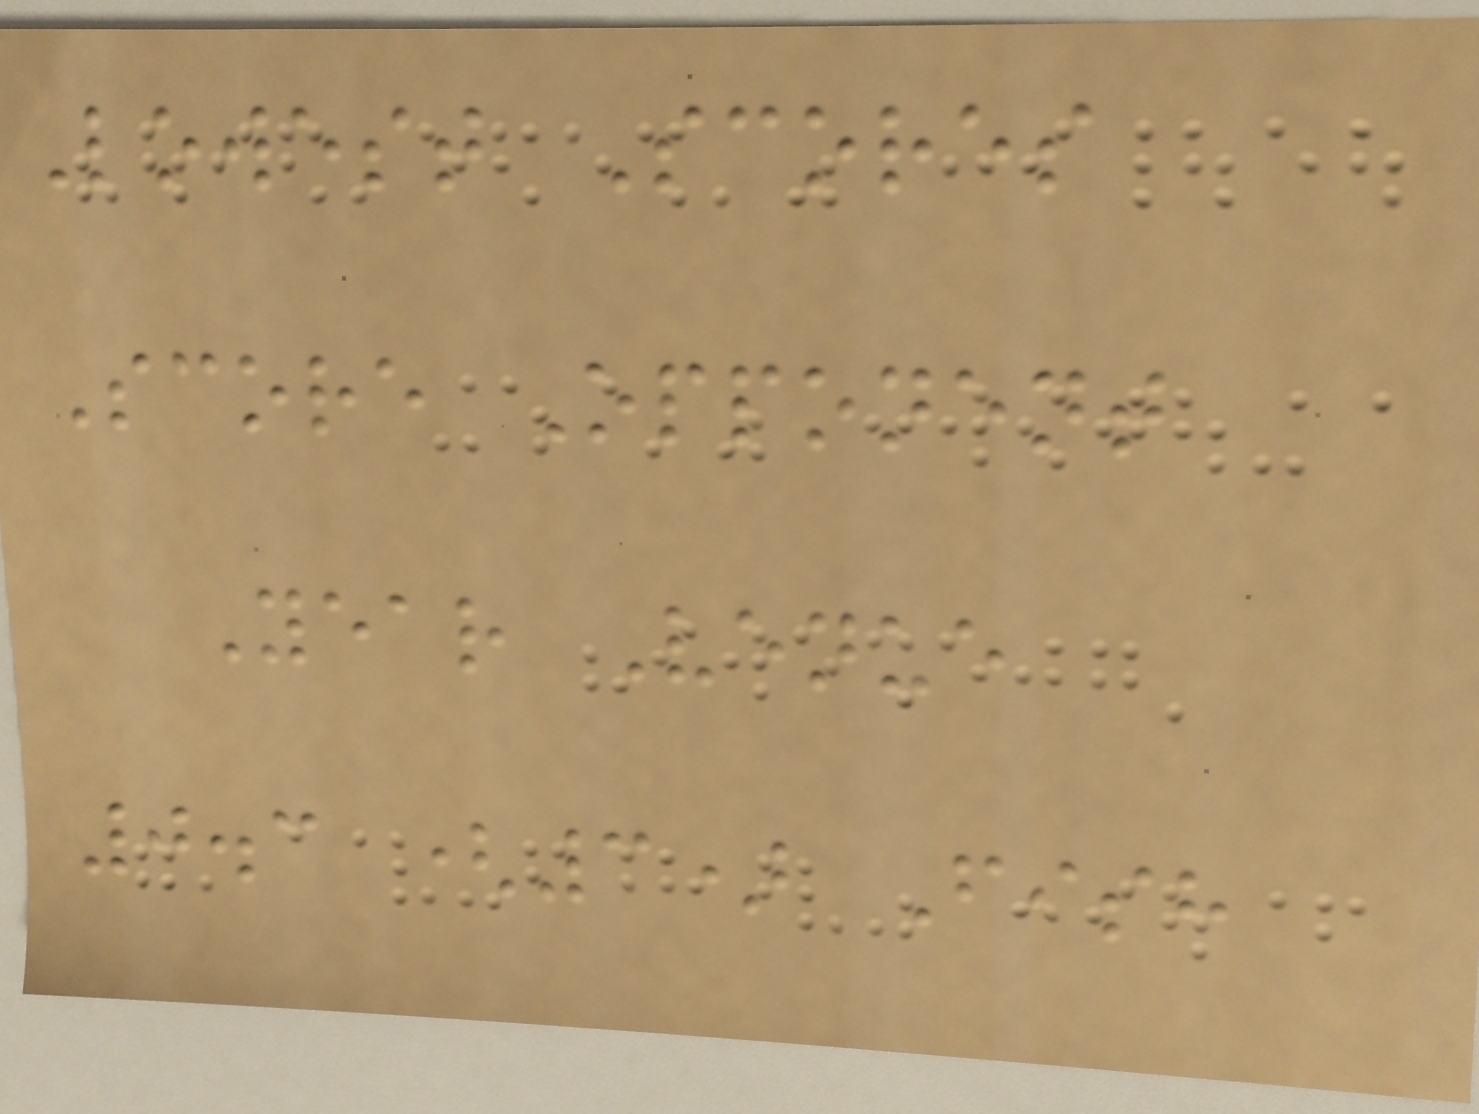Lowest Scores
Score Opponent
Year Venue
0.3 (3) Fish
